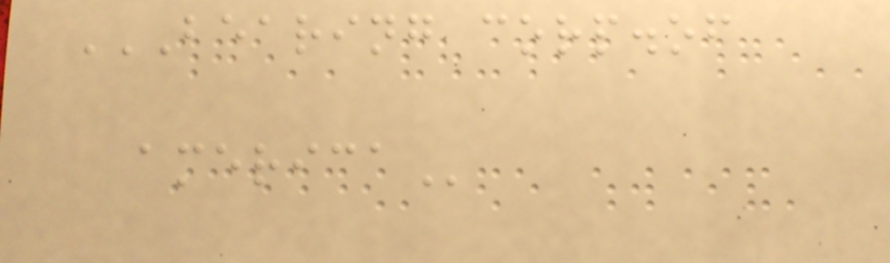BEARING CORP.OF
AMERICA
